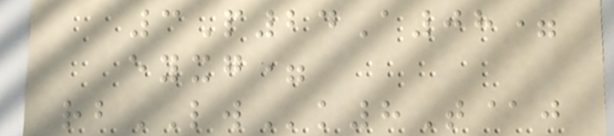3P24A08=
eyxg=
rbLWk8T@j
